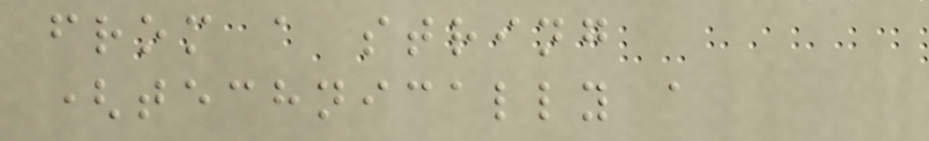from a string
(technically a
